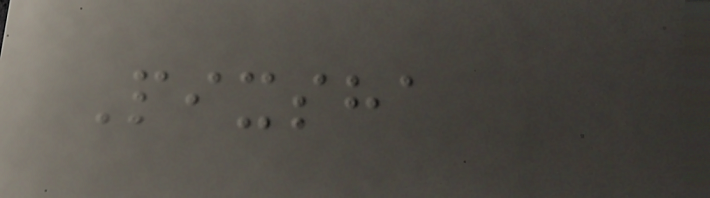Pixsha
